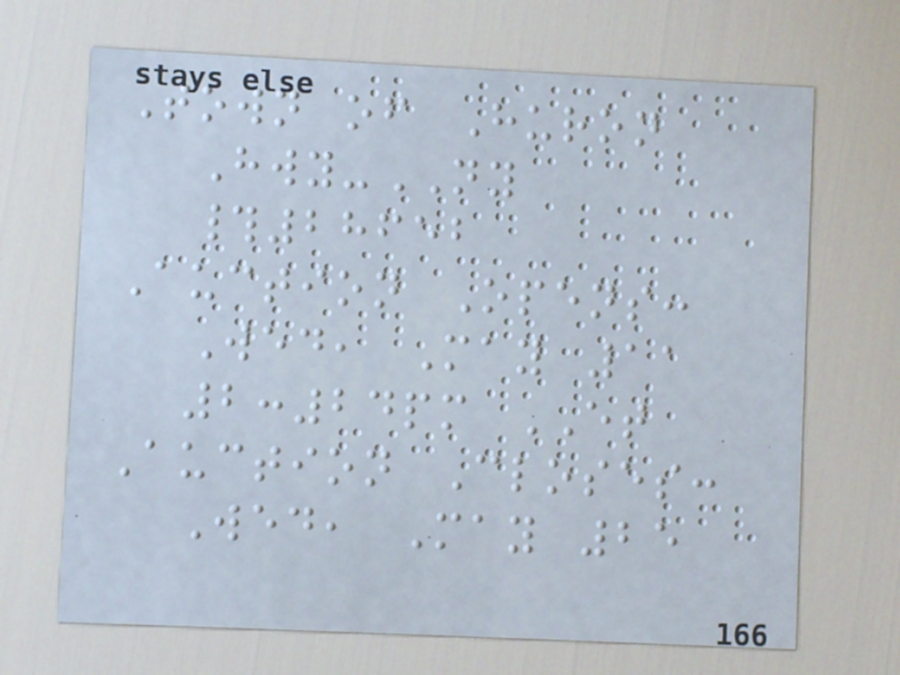Town of Huron
Hwy-NY
#28652
Auction Opens:
Wed, May 11
2:24pm ET
Auction Closes:
Wed, May 25
